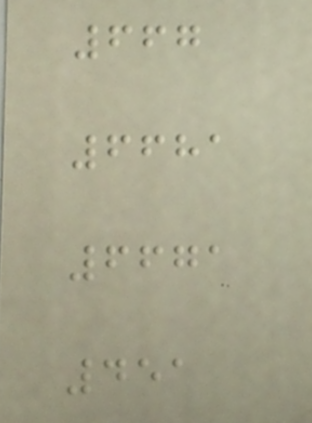667
6681
6671
451
